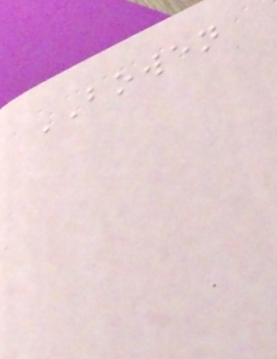BOWEN
